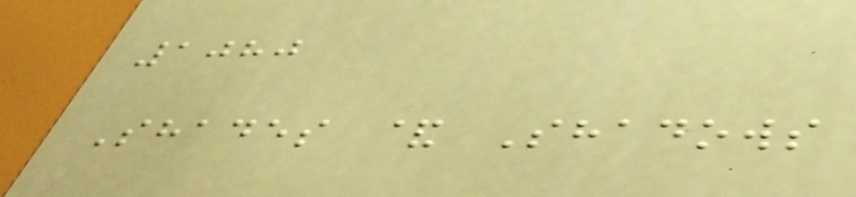1080
Shades & Shadows
